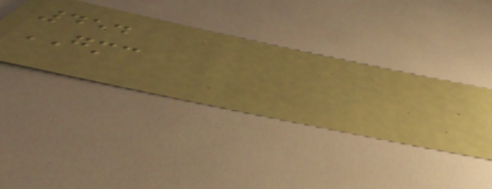454
GMC
